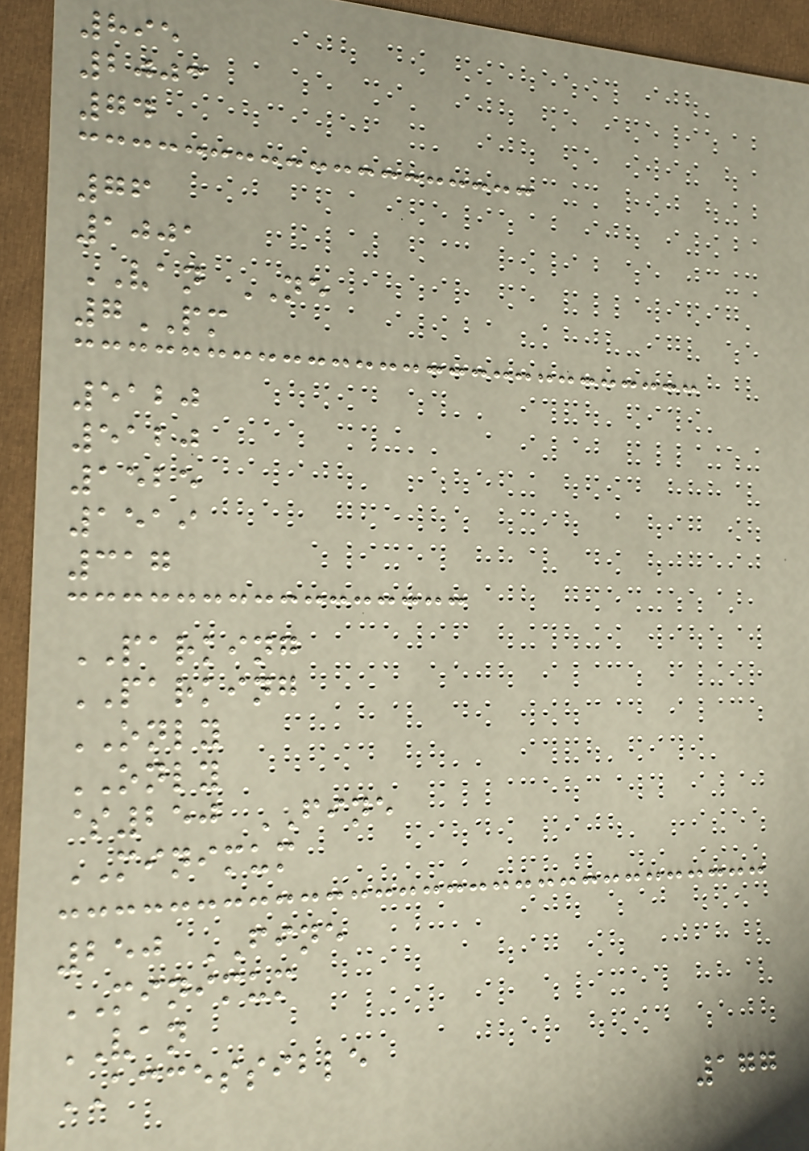895
2003
74
76
1001
VAN NE
7PM
5120
5120
1525
1519
317
PARKING
PARKING
ONLY
ONLY
$250 FINE
MINIMUM
250 FINE
MINIMUM
VAN
ACCESSIBLE
177
